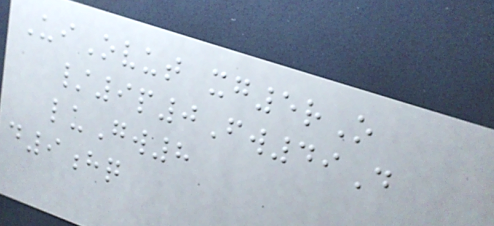UiOvut xg5rO
/9p0Fw49D
luGw8
d9hq
